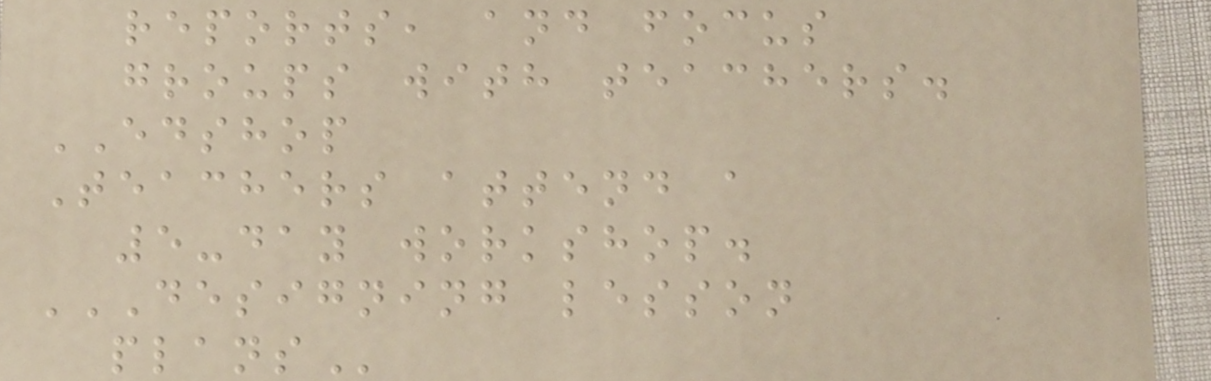reports, and focus
groups with teachers.
EDSHOP
Teachers attend a
5-day workshop.
DESIGNING LESSON
PLANS
